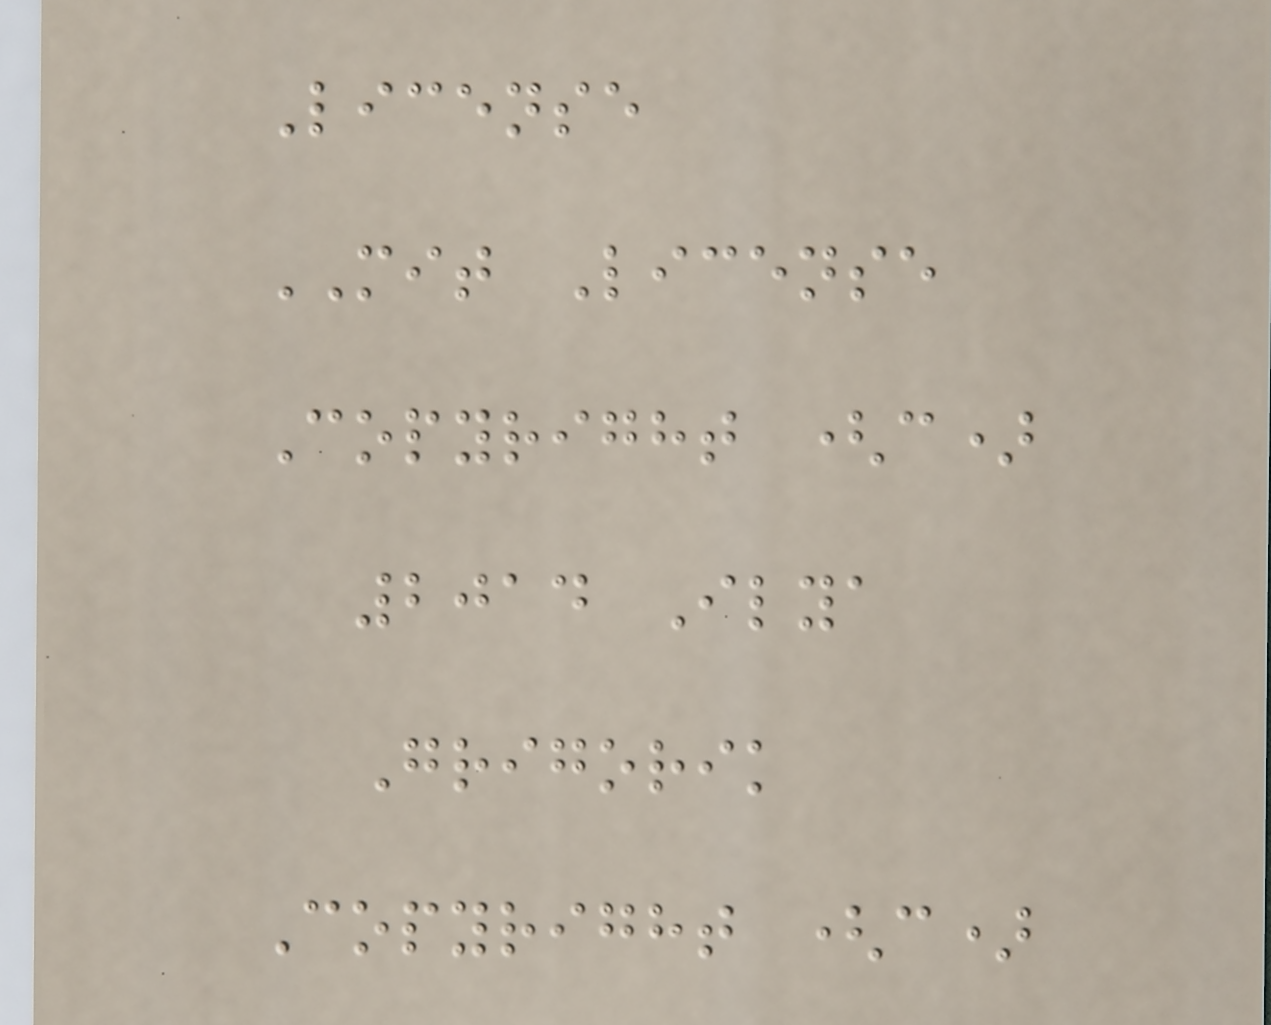License
MIT License
Copyright (c)
2014 Ilya
Grigorik
Copyright (c)
